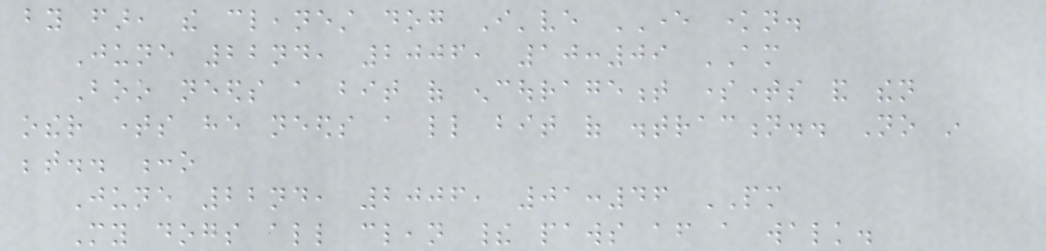by far, the cleanest dog I've EVER known.
June 22nd, 2006, 10:09 AM
Boo needs a bit of encouragement sometimes and then
other times he needs a little bit of distraction.. No in
between.. :o
June 22nd, 2006, 01:46 PM
My dogs all clean their paws after a walk.
